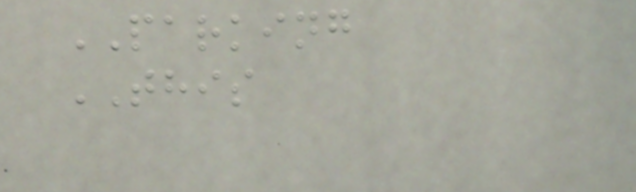PARKING
THIS
